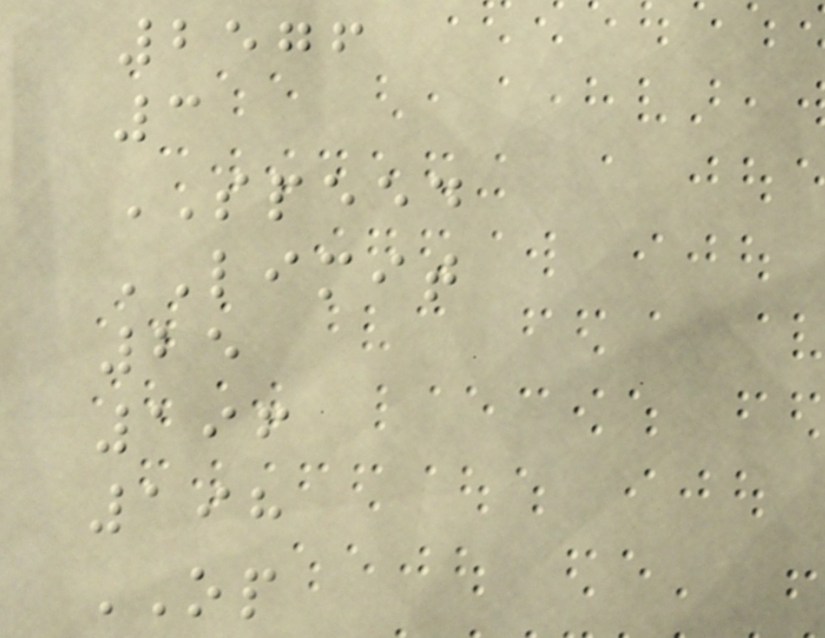2576
3
SPEED
LIMIT
25
196
198
OP
